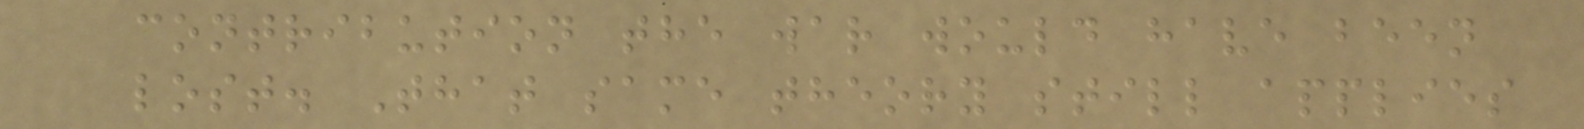contribution the war would have been
lost. That same theory still applies
